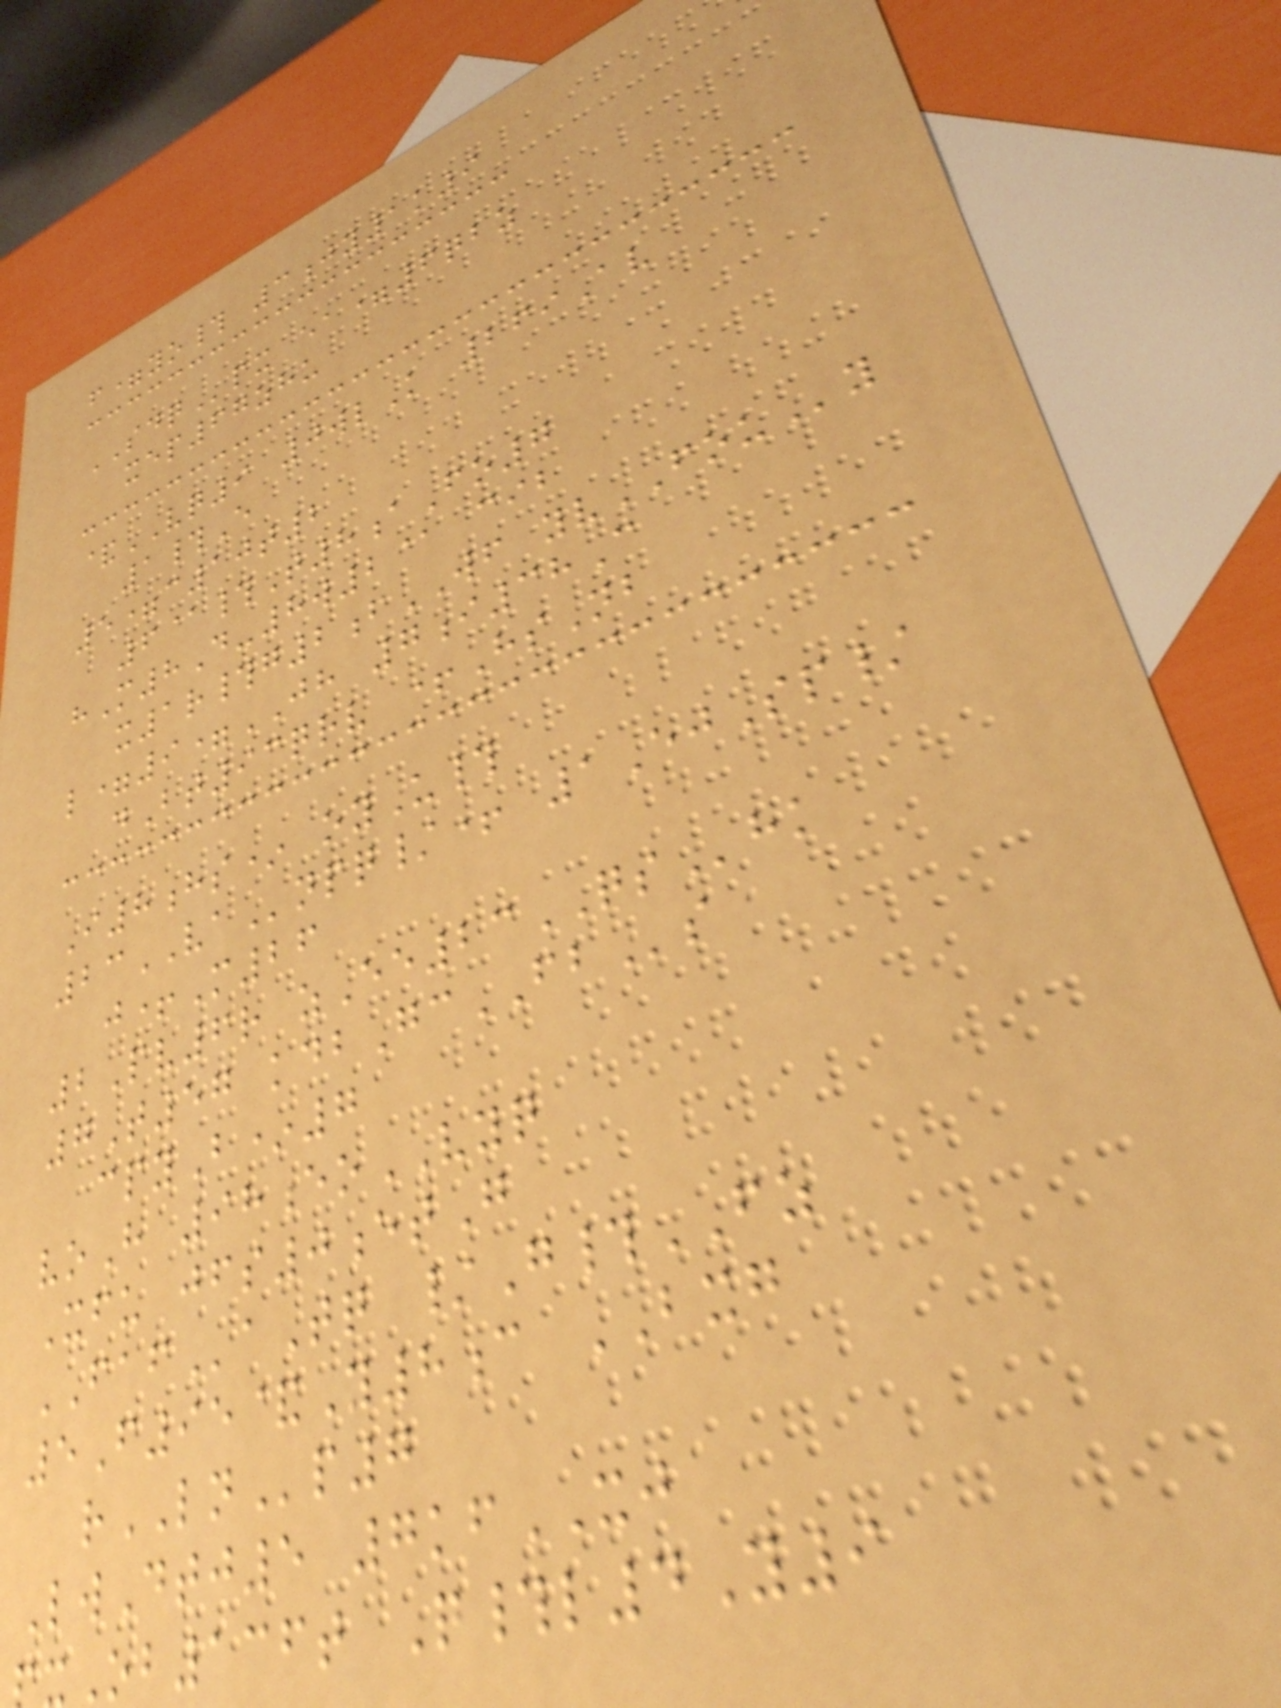f=yo# 3jy1k9
SDQpx ea=6qbz
xep67zhu
&VQ9 0wlK 269Av
1#E
5=c10t2
6@#T8aFo7
hM8D-8w2@ cib
x1r#g2fWF yvFOUy
l=9=JH 7i38C
dBt93qrv +HsNb
I8hs* oyU#
23VAnpq/+ 1EjSp/
j+M26
2Pv6r zEe23QShk
7T57 kdbGcFBs
cpyB*7
voH 98eoVYQ
Xfu jfs0etG
FAFaTq /G#FZ
5F95&Y8c BXG
rLNp7
LwDtj5 7kfXJ
Ob136t Q#l4Y9
